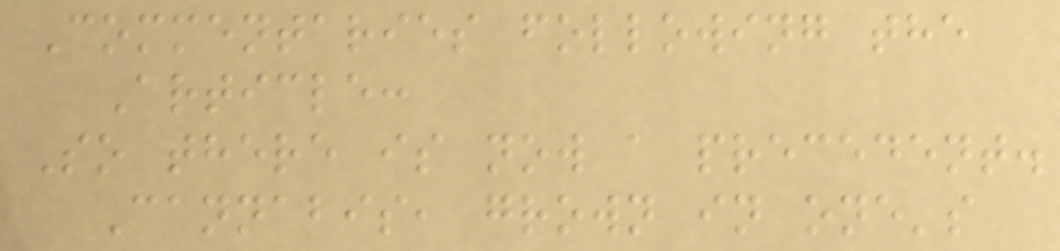Commentaries following the
Article:
So there is now a precedent.
Cannabis, grown in one's
